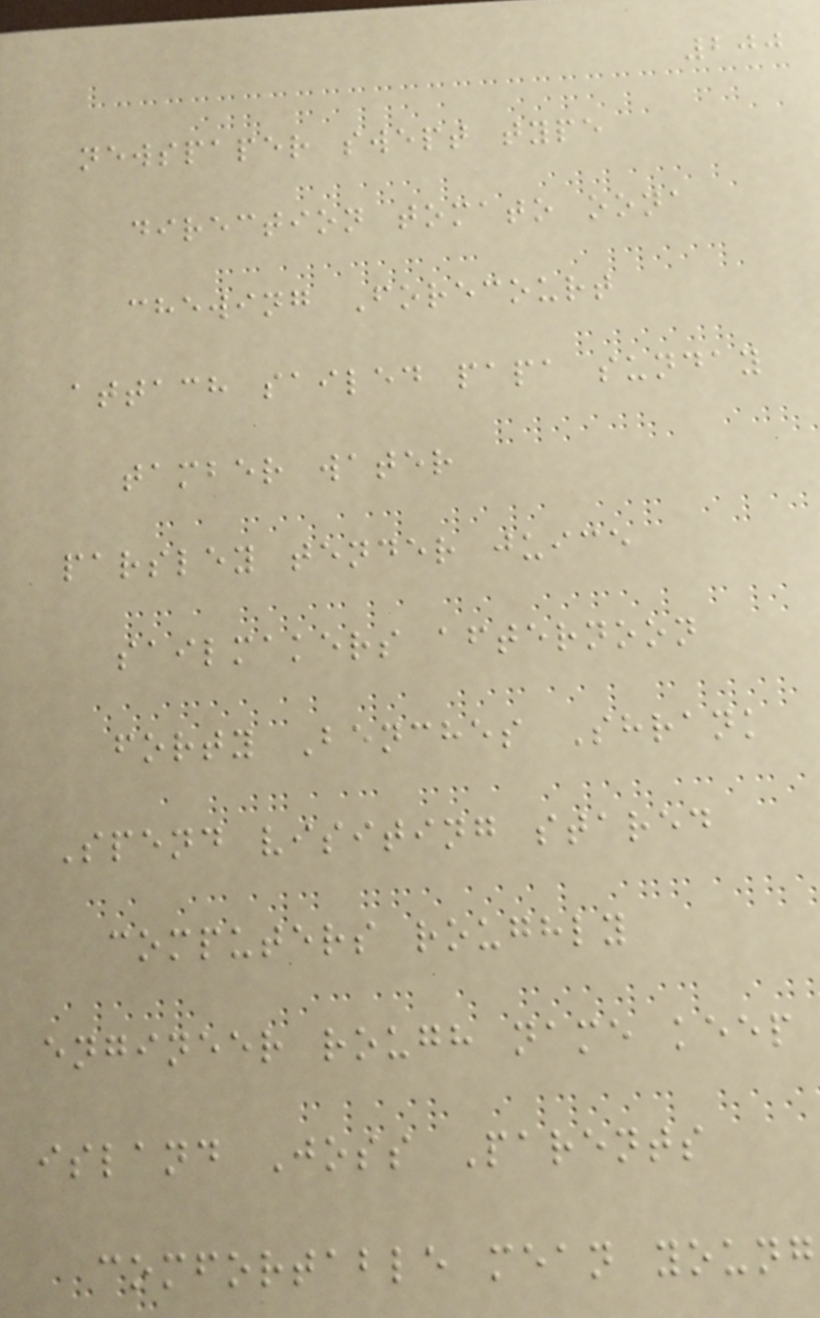200
newspaper swept type
direction tomato oona
chewing Forecourt
attach sailed papa sunday
tamber water
parsley tender juice
sailmakers afternoon
forty Benches Shrank
Spend visiting stared
computers roughly
engineer rough name keep
island Joss Parents
comfortable mean young
